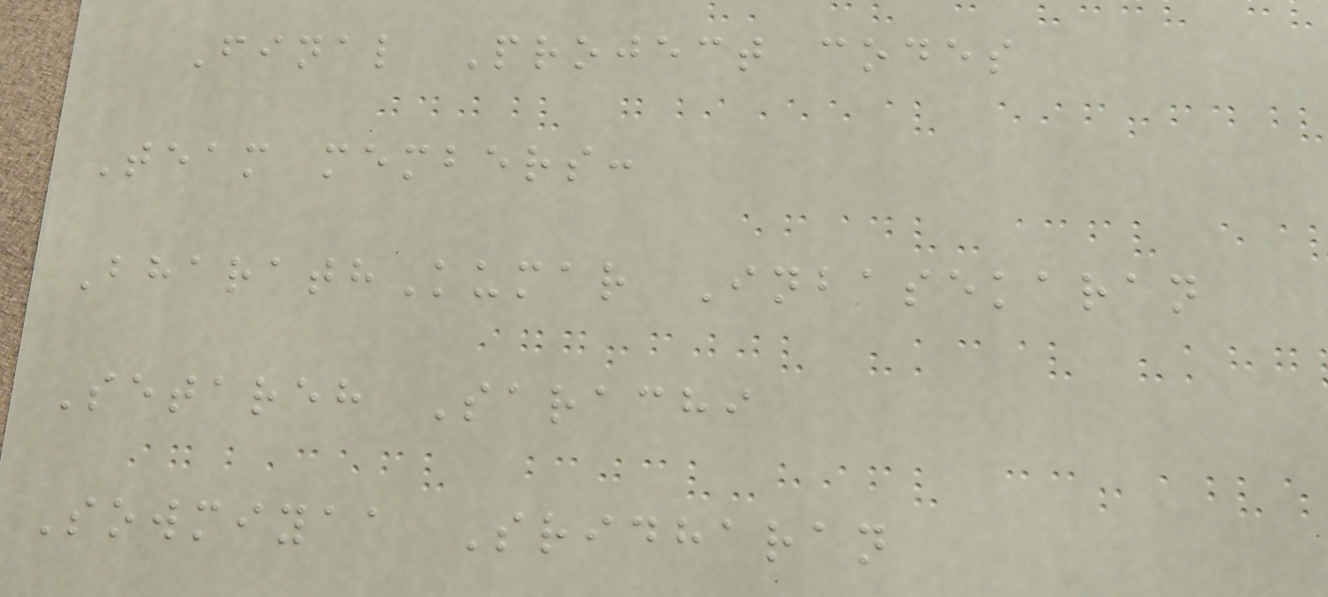Final Project codes
Team members:
BharathKumar Inbasekaran
Setareh Sarachi
Sowmiyaa Sridharan
